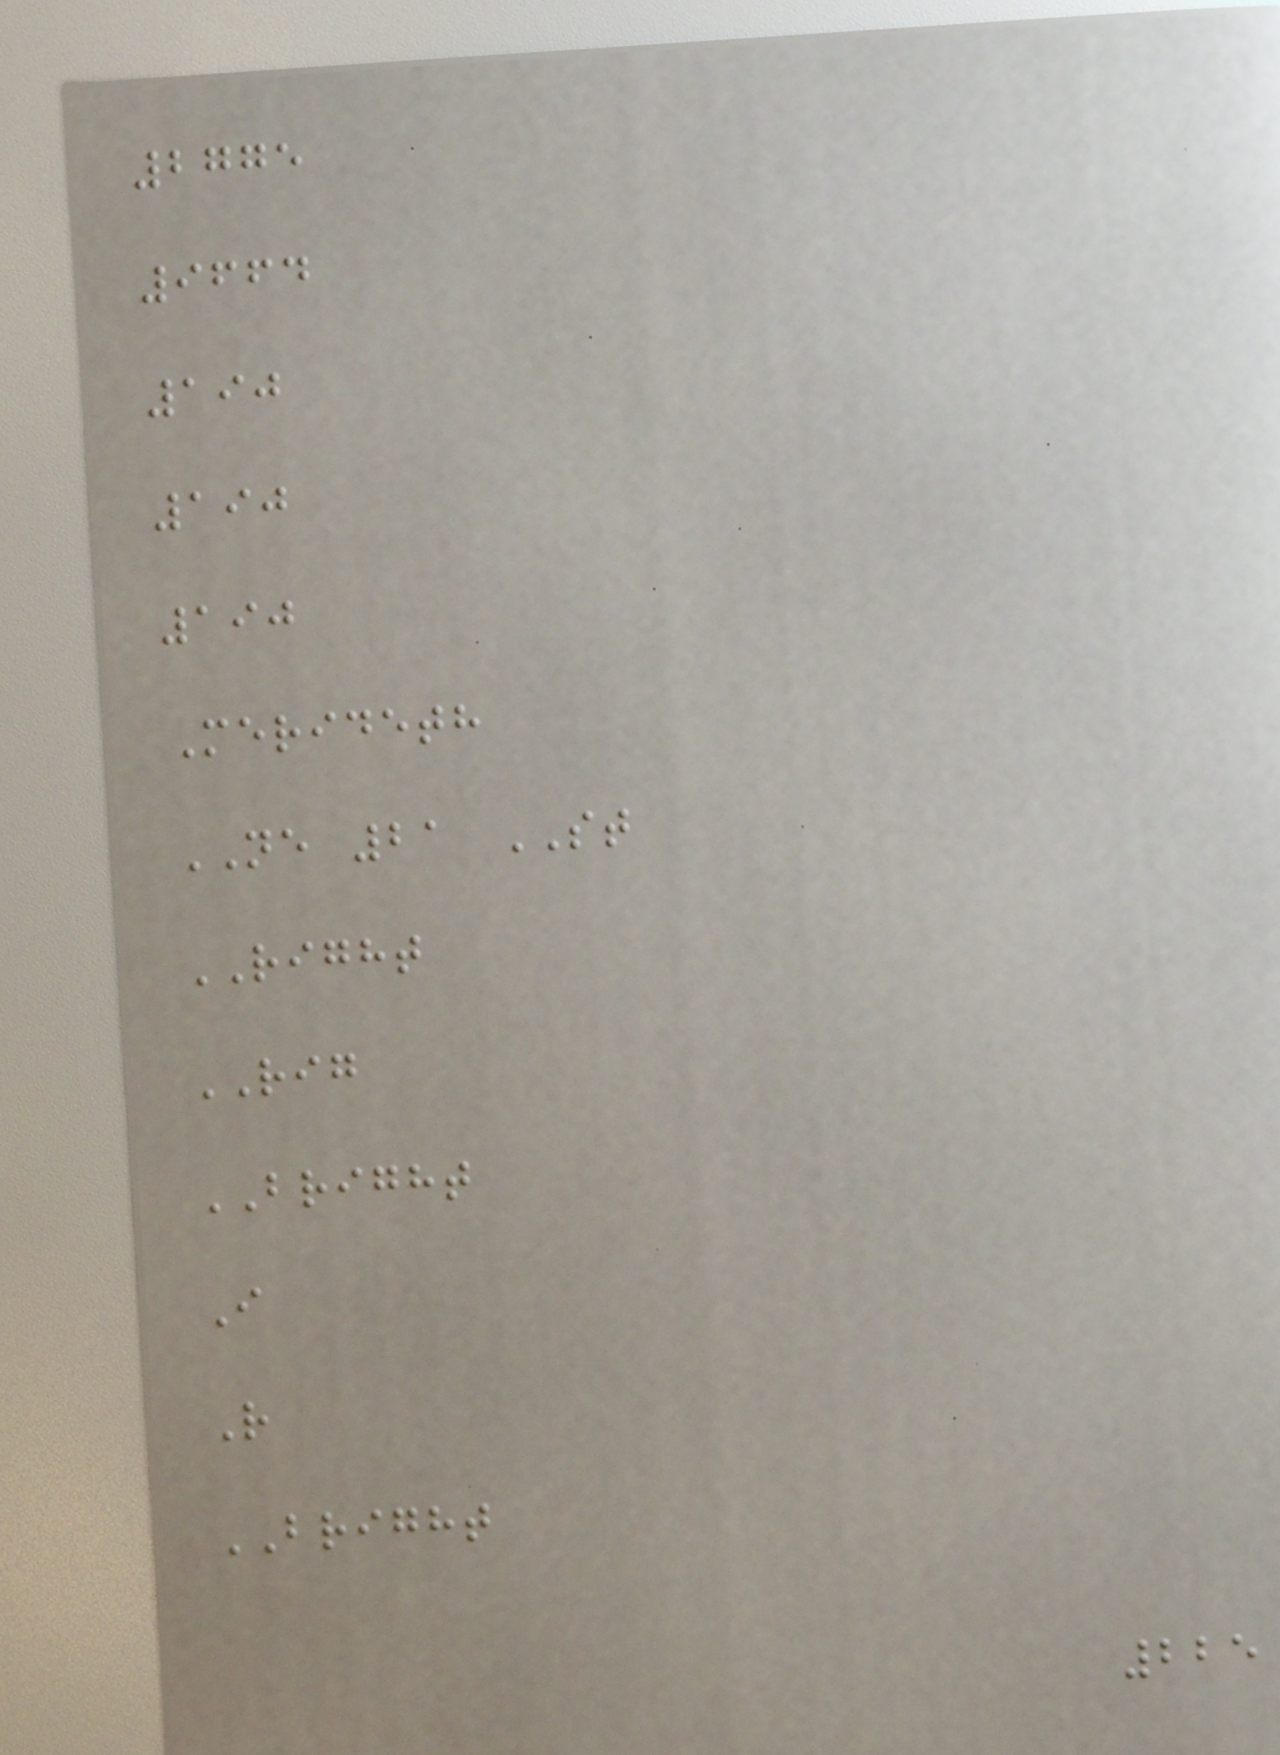2775
9664
190
190
190
Merideth
NE 21 ST
RIGHT
RIG
BRIGHT
I
R
BRIGHT
225
